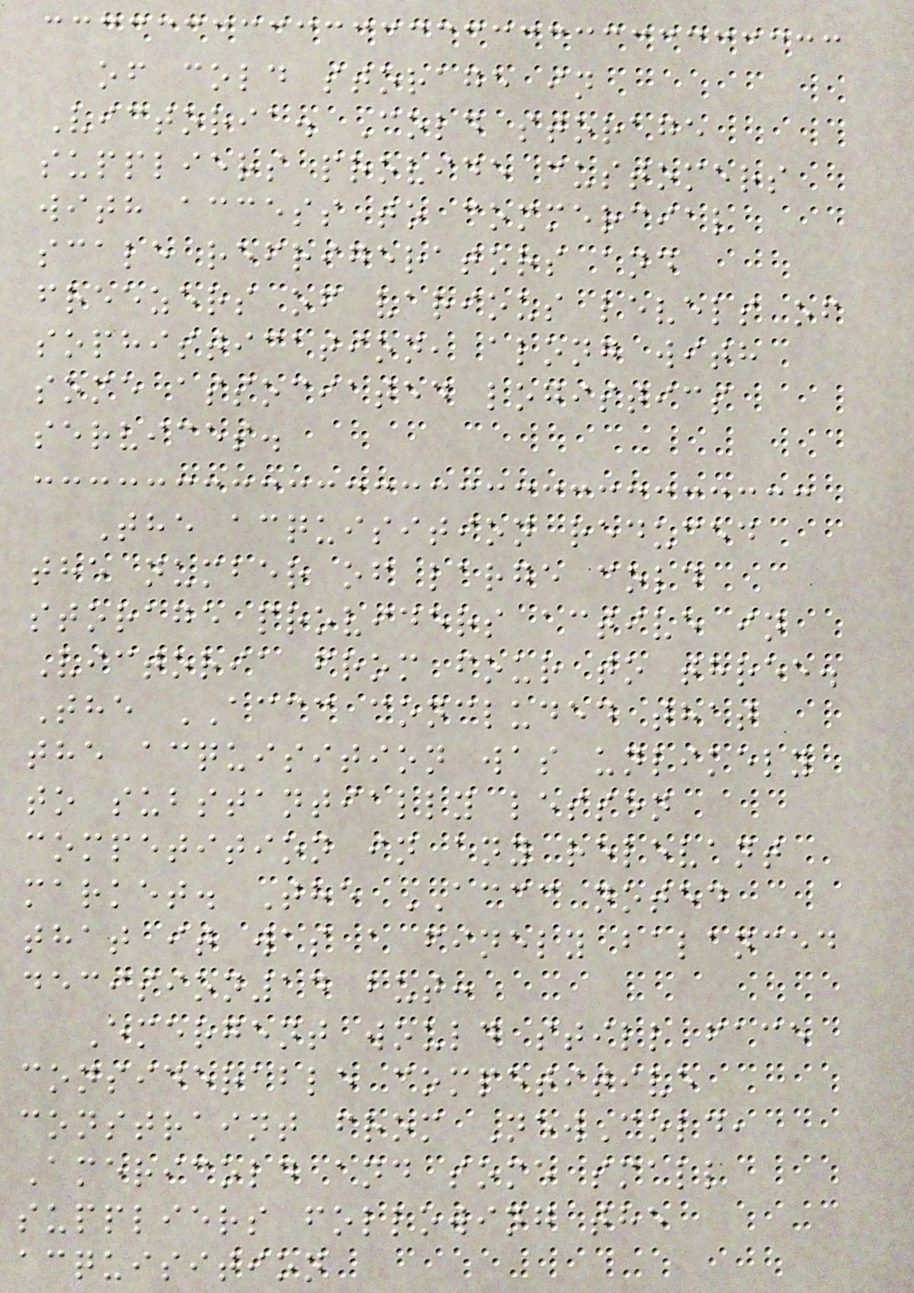of cold storage in
Victoria. Cold storage
suppliers provide customers
with access to commercial
scale refrigerators and
freezers of various levels of
sophistication, along with
some associated logistics
services.
The acquisition reduced
the number of large cold
storage providers active in
Victoria from four to three.
The ACCC concluded that
the acquisition was unlikely
to substantially lessen
competition in any relevant
market. The ACCC noted
that it was a finely balanced
decision14 but:
Emergent would still face
considerable competitive
constraint from NewCold,
Americold and some small
suppliers following the
acquisition
